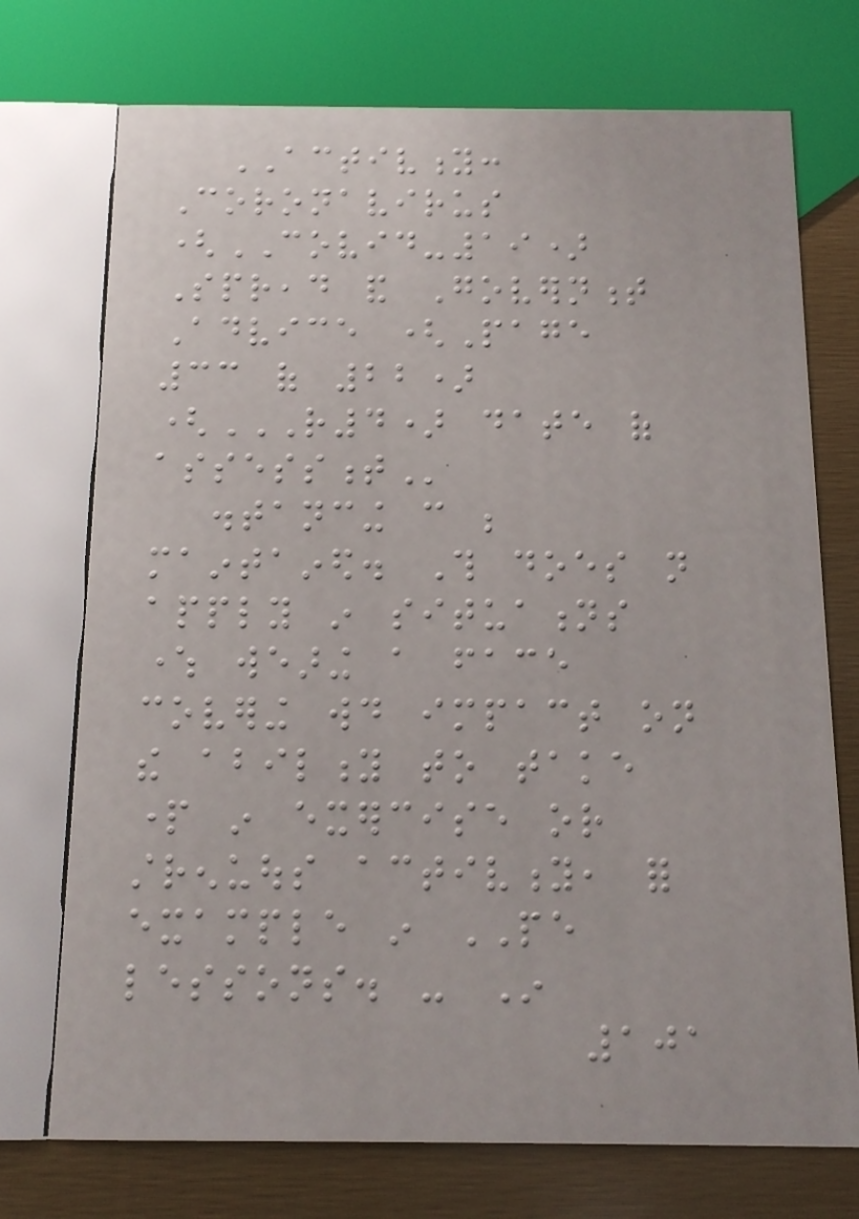ACTIVITY:
Coronavirus
(COVID-19)
Spread and Government
Advice (Page
33 of 22)
(R4) DATE OF
ASSESSMENT
distancing can be
maintained. This does not
apply in situations
where wearing a face
covering would impact on
the ability to take
part in exercise or
strenuous activity, for
example in PE
lessons. - In
101
